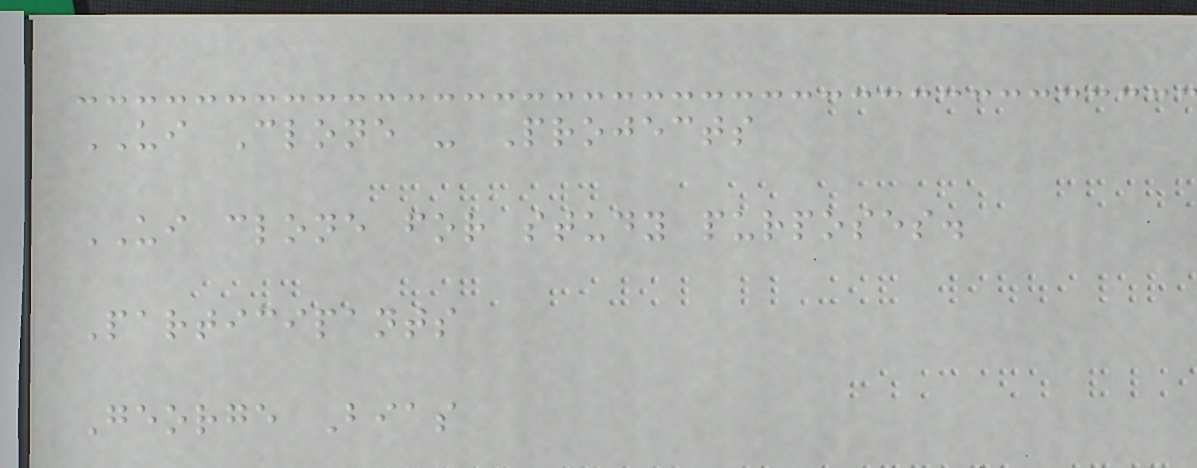UI Clone - Projects
UI clone for study purposes.
Participants
George Bias
